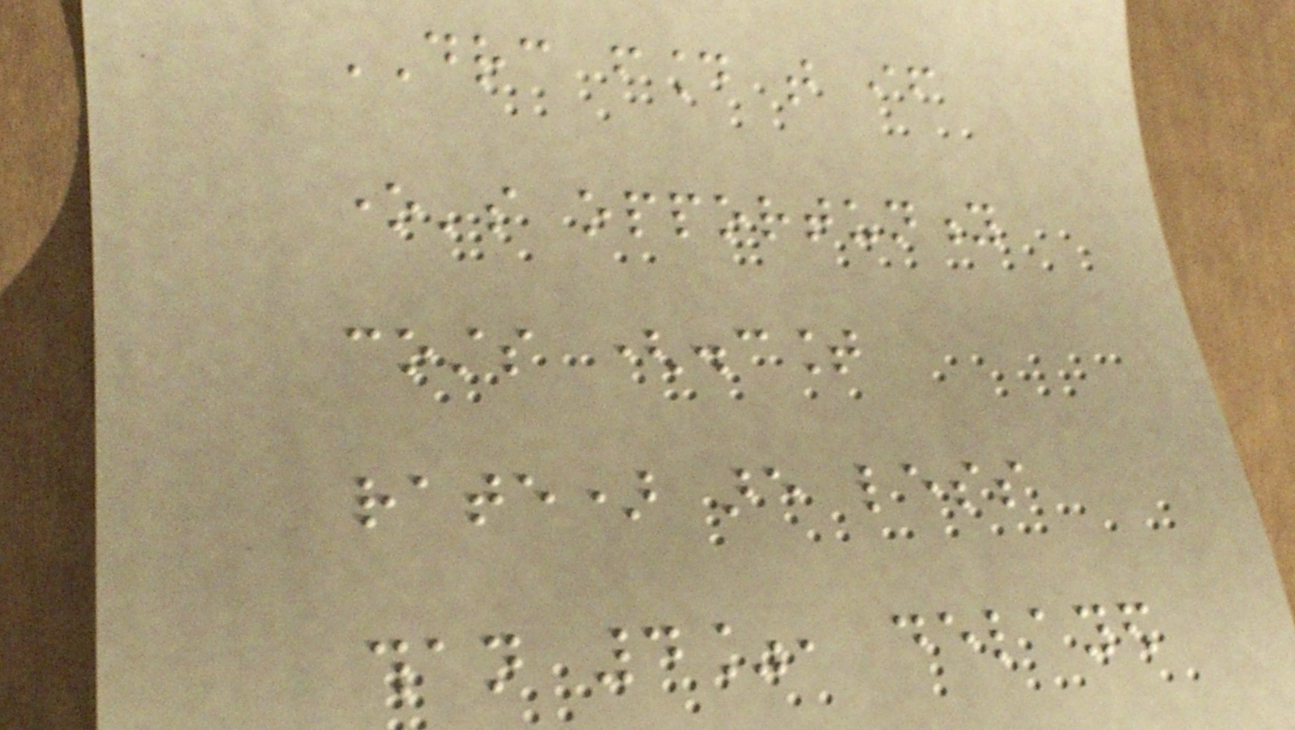DRC found that if
one's opportunity
costs (discount
rate) are less
than 4%, delayed
